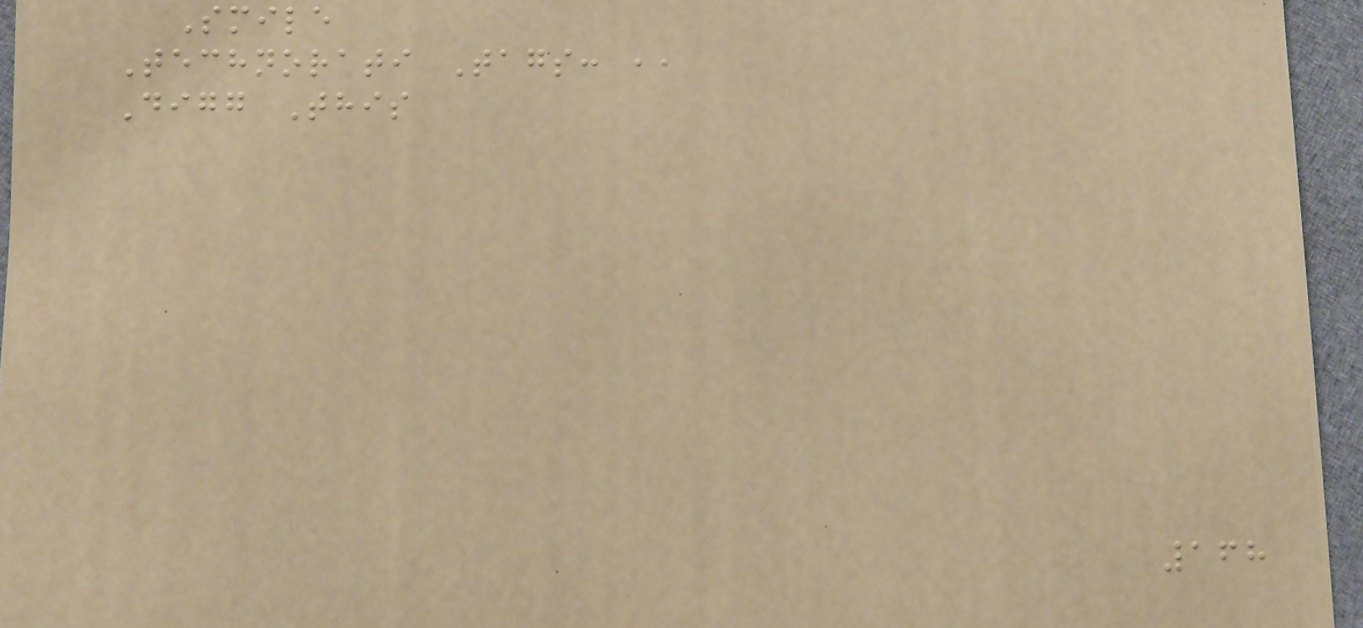Smile
Technorati Tags: ,,
Digg This
168
